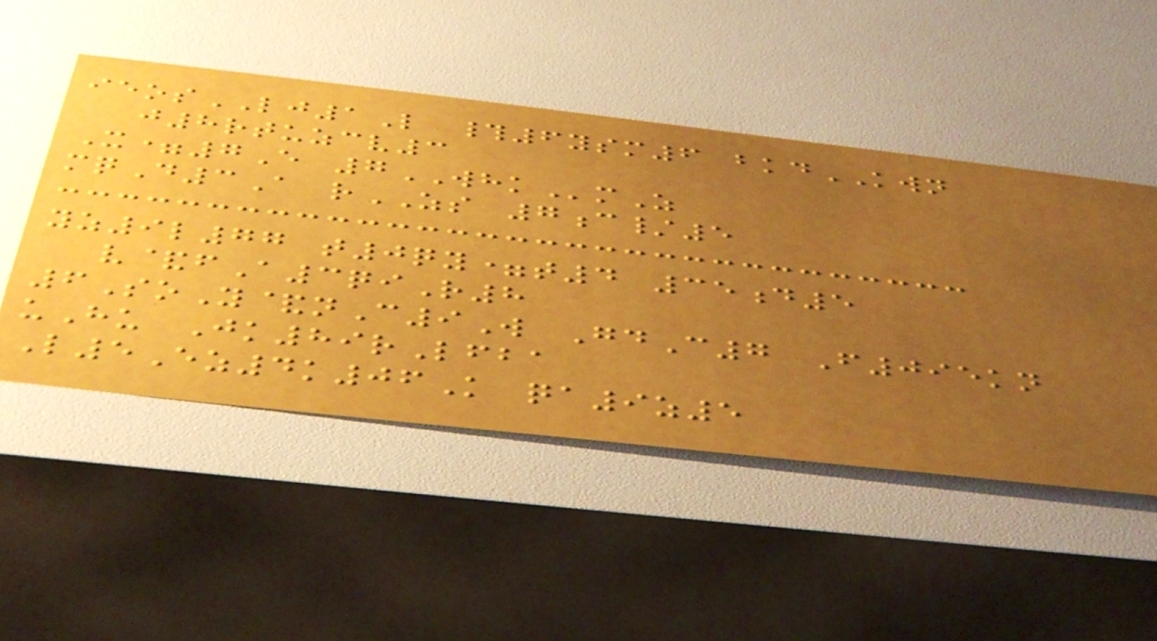ieosLJ1L #6ysm6 bkdKWN
j8rtuzcv3
X=7E 7WHKmZ
mqD3A rZS 7c/5
yz9l77 t0qy=t4 35d5
v&fA3qiR8
6SoY&nC9W GdC7 F095kn
uHu Jk89rLfba
L5Ez4k06K qa9z5
